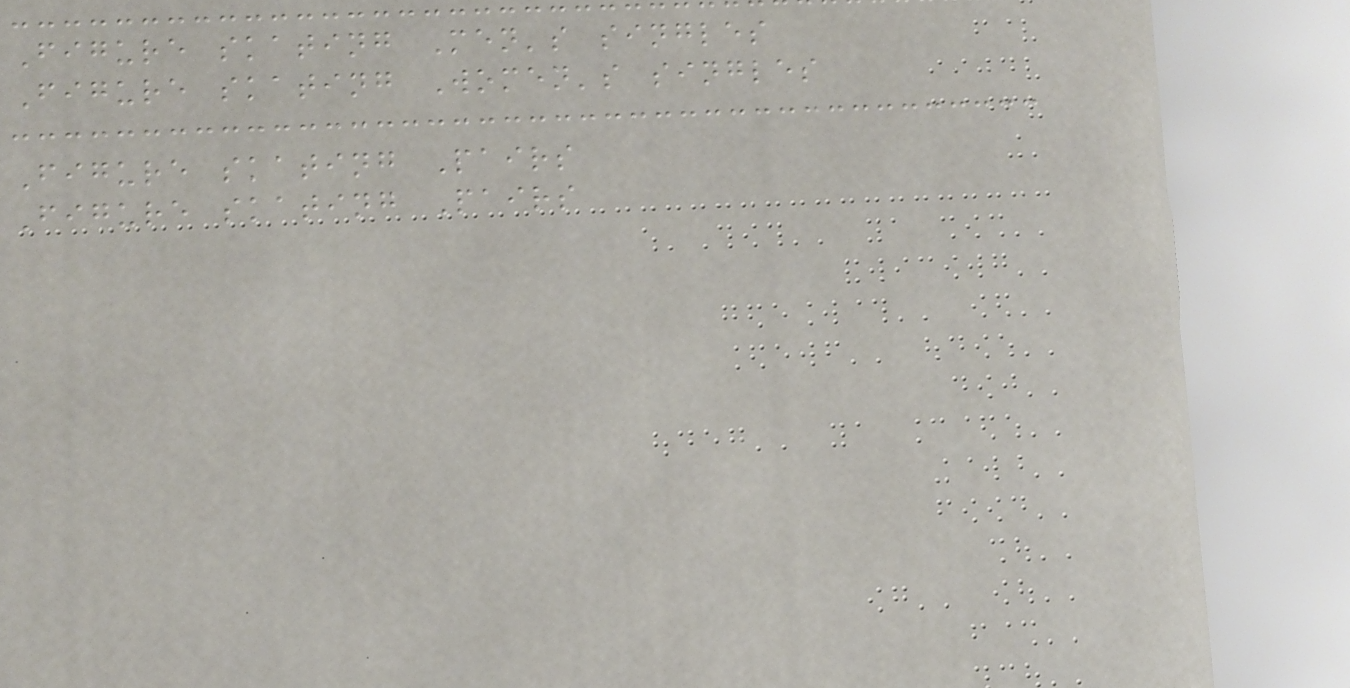Figure skating Men's singles
Figure skating Women's singles
Figure skating Pairs
Figure skating Pairs
